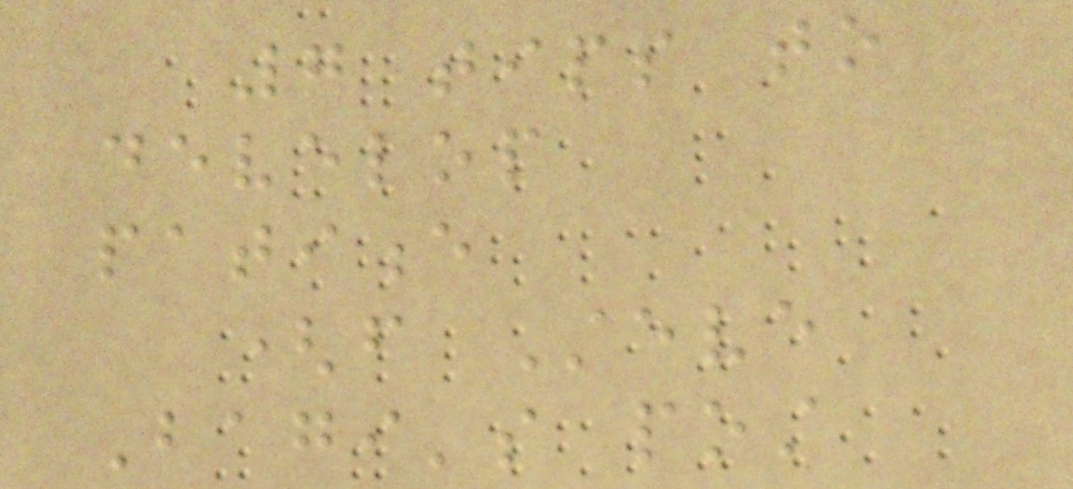7 tips to
develop
patience
(from Steve
Bagi's post
